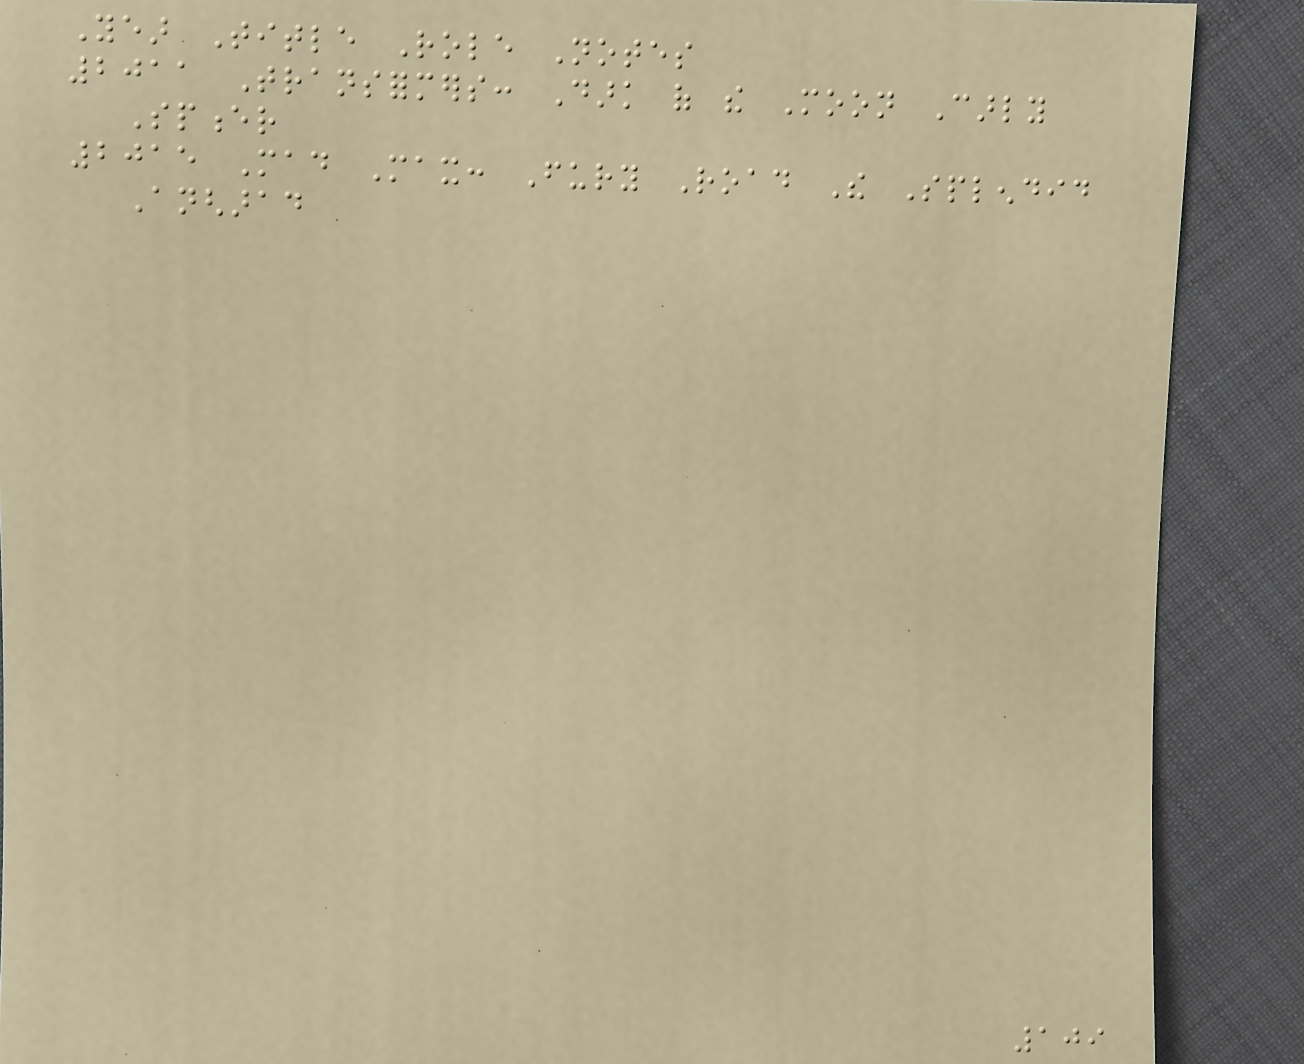Year Title Role Notes
2011 Transformers: Dark of the Moon Carly
Spencer
2015 Mad Max: Fury Road The Splendid
Angharad
109
